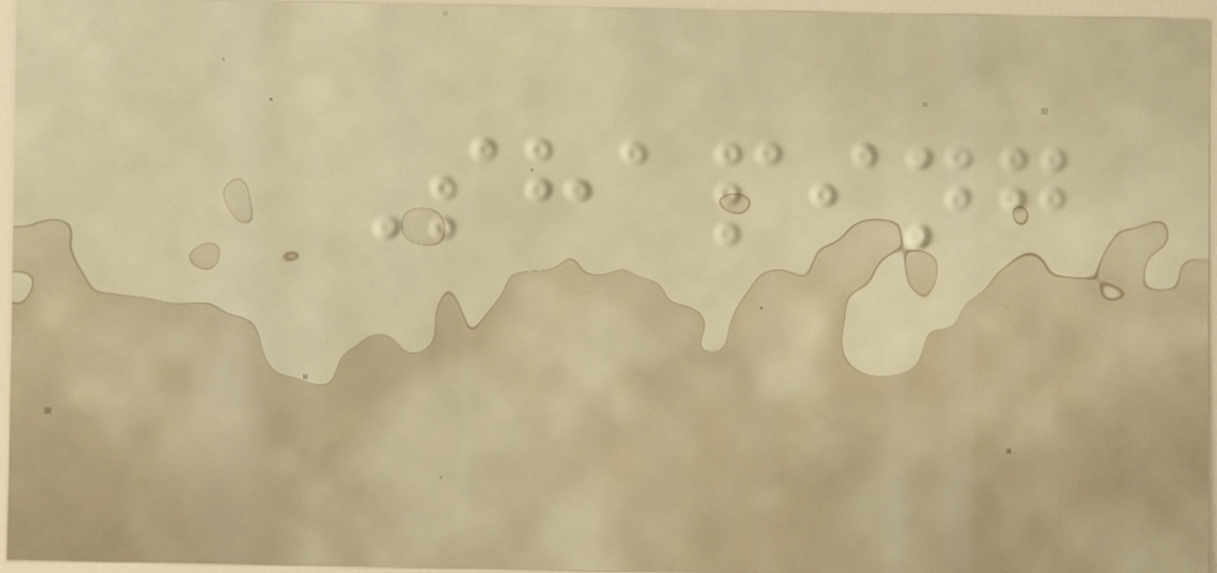Shaping
